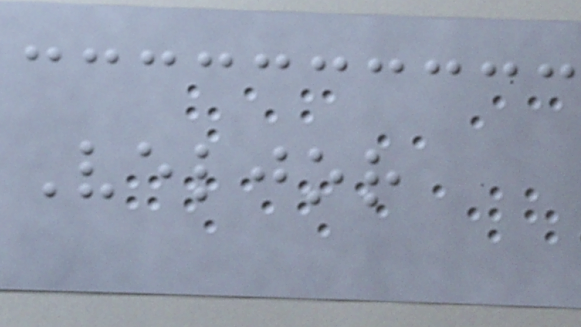Veljor
